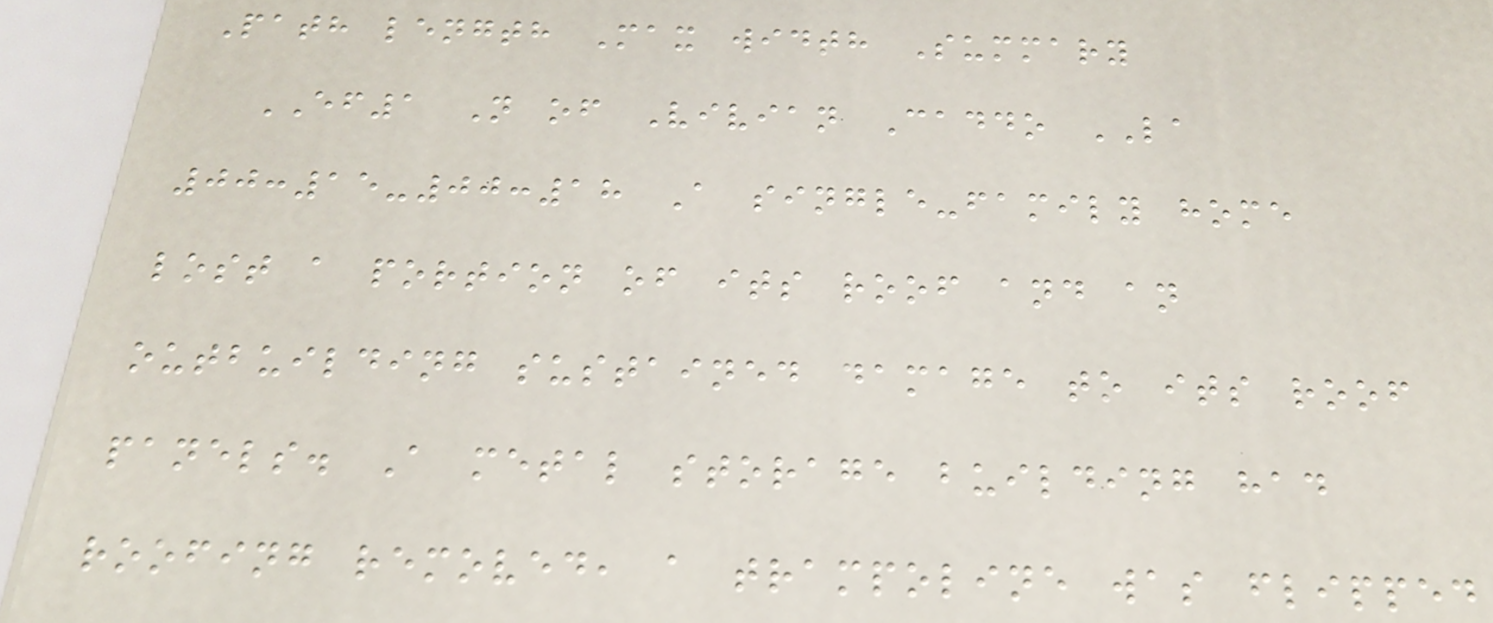Path length Max width Summary
EF1 N of Vivian Caddo LA
00:15-00:18 A single-family home
lost a portion of its roof and an
outbuilding sustained damage to its roof
panels. A metal storage building had
roofing removed, a trampoline was flipped
